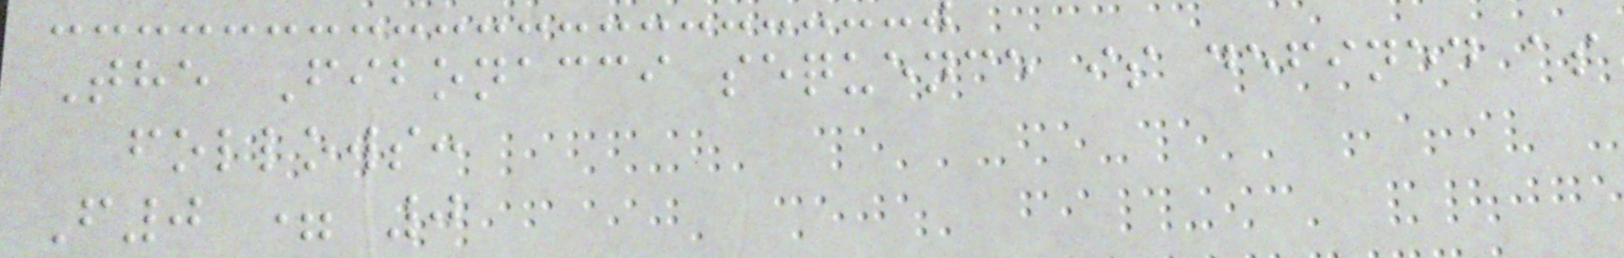The Fibonacci sequence is defined as
follows:
F0 = 0
